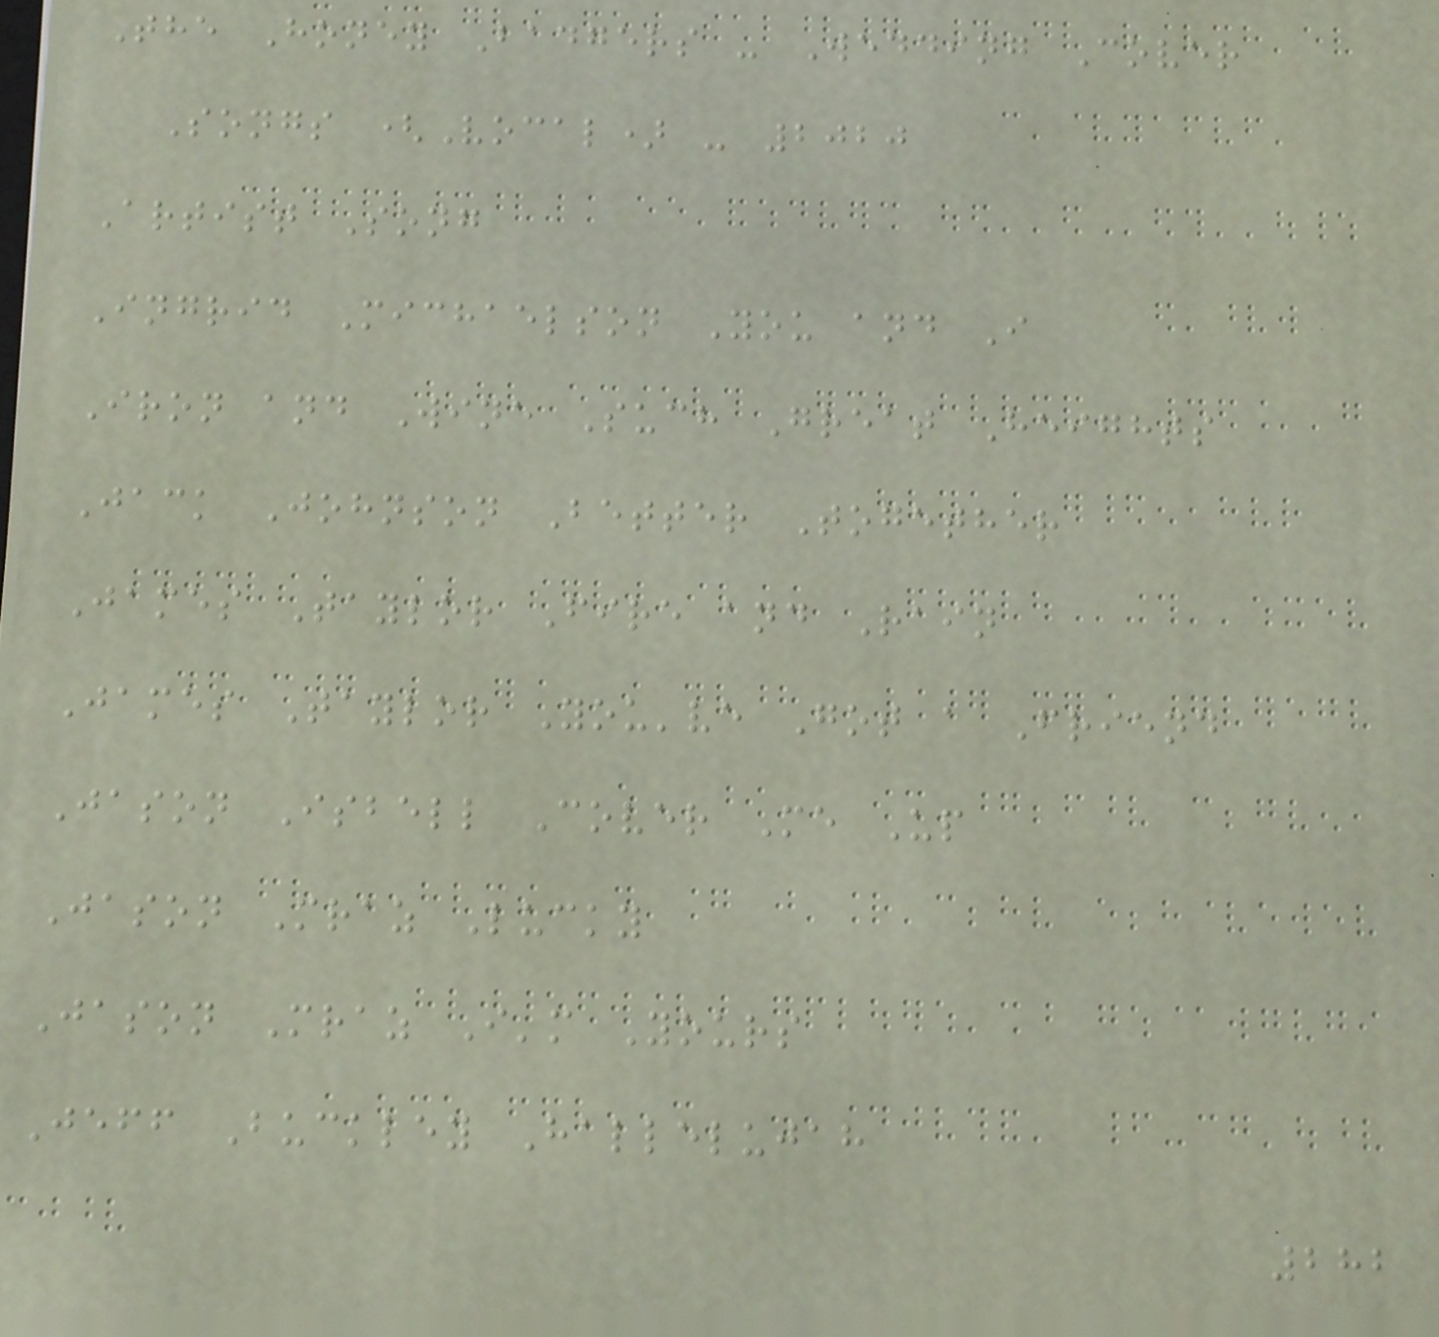The Honey Badgers - Wedding Cover
Songs (Vocal) - 2020
Artist Song
Ingrid Michaelson You and I
Iron and Wine Such Great Heights
Jack Johnson Better Together
James Taylor Fire and Rain
James Taylor You've Got a Friend
Jason Isbell Cover Me Up
Jason Mraz Lucky
Jason Mraz I'm Yours
Jeff Buckley Hallelujah
282
